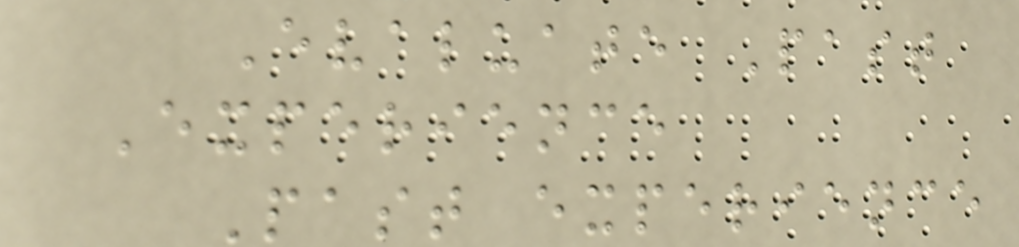Evaluate Past
Experience
Past experience
